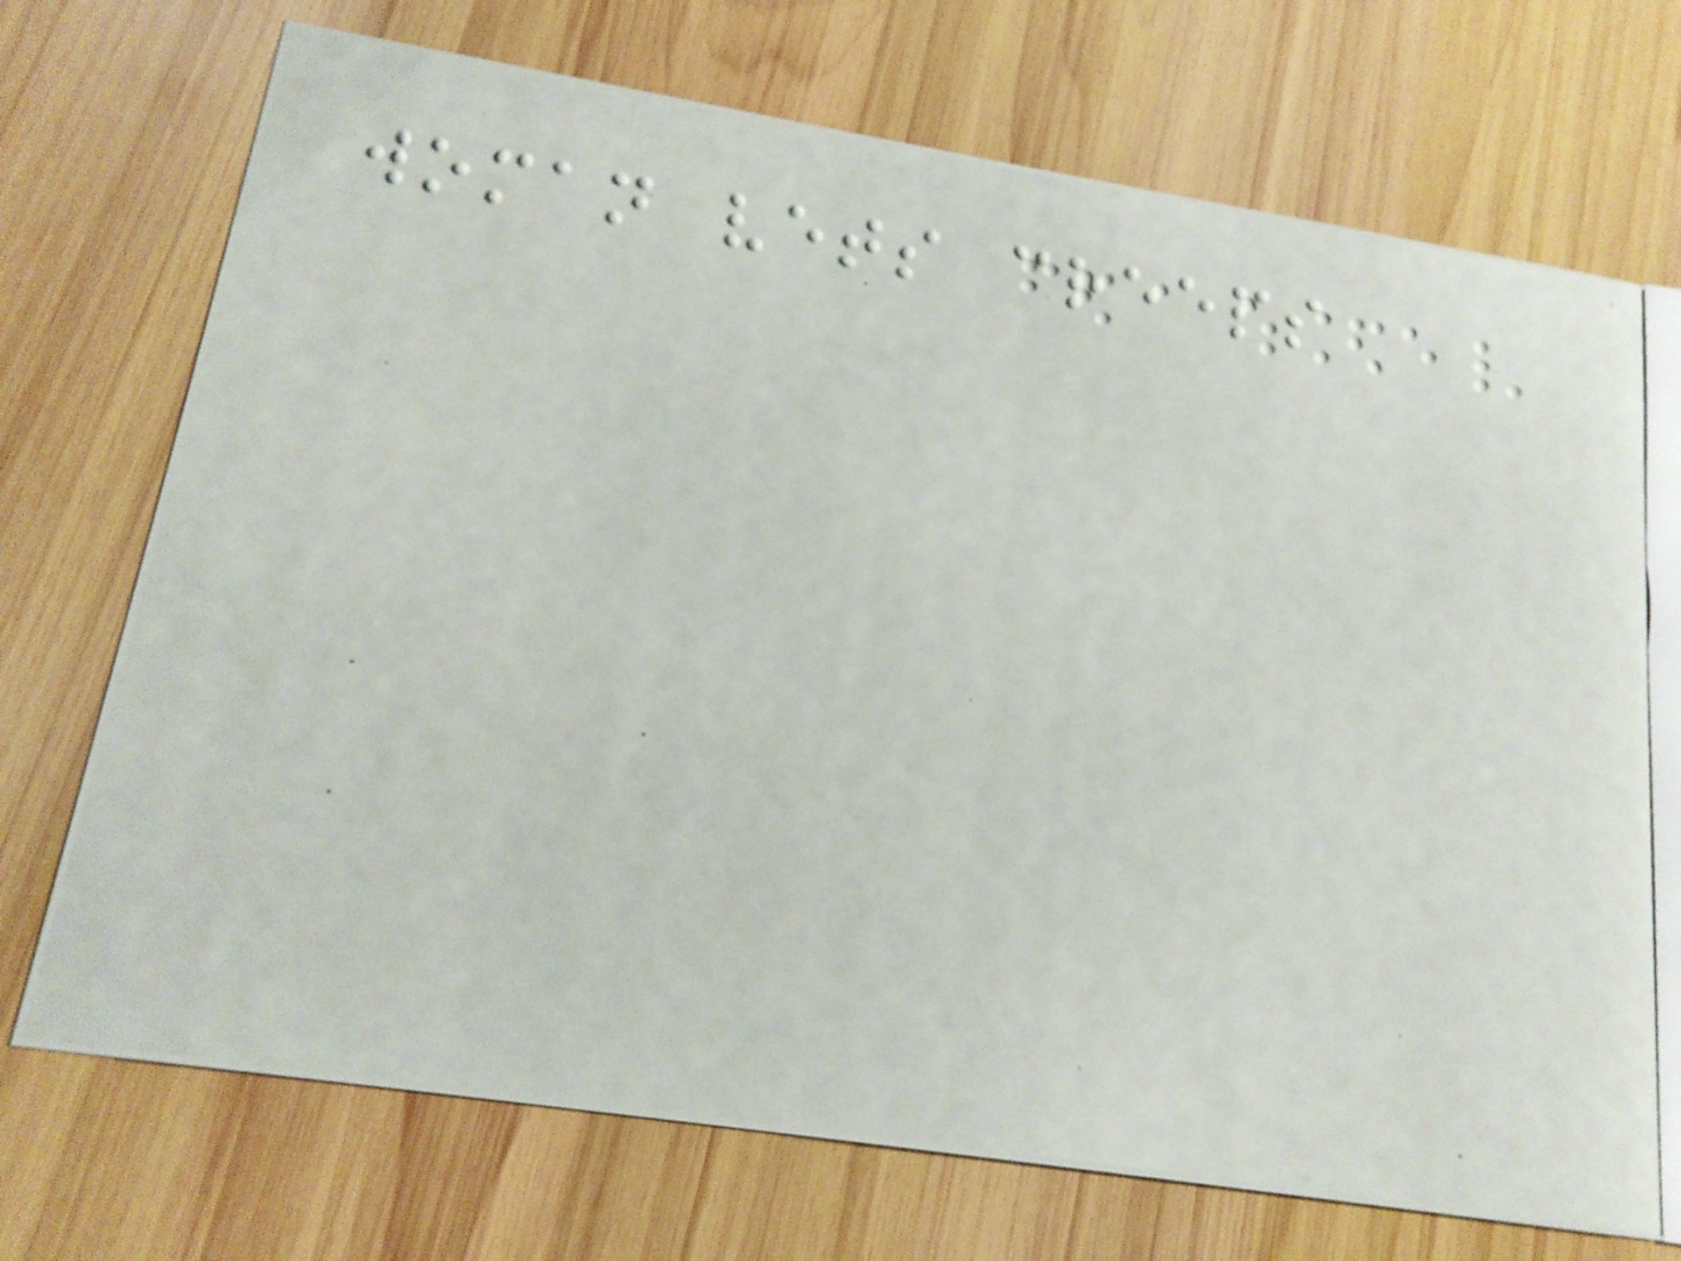woman vets creeps
